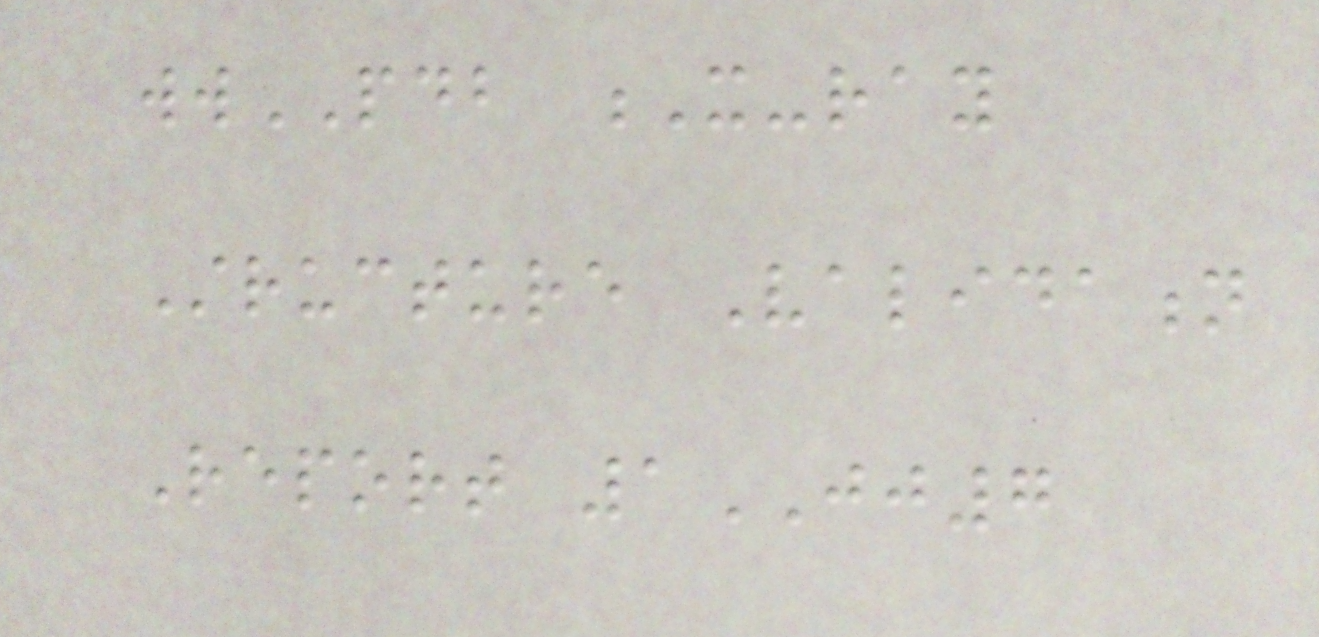wwPDB X-ray
Structure Validation
Report 1JJ7
